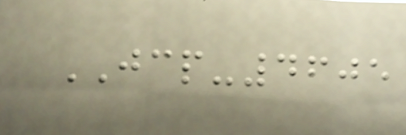JCP-4605
